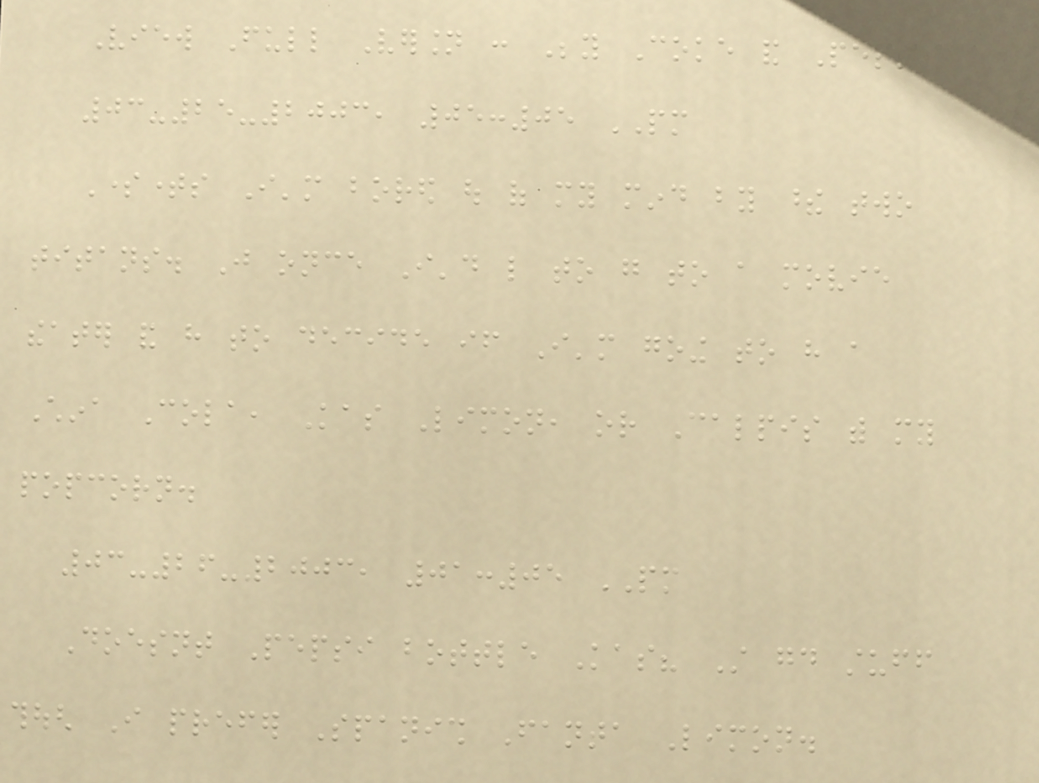View Full Version : Beyond Coke and Pepsi
03-25-2003, 05:05 PM
Sometimes I'm bored out of my mind by these two
titans. Just once I'd like to go to a movie
theater and have to decide if I'm going to have a
China Cola, Kas Limon, or Calpis with my
popcorn.
03-26-2003, 01:05 PM
Doesnt Pepsi bottle Kas? Still good stuff
though I prefer Spanish Fanta Limon.
